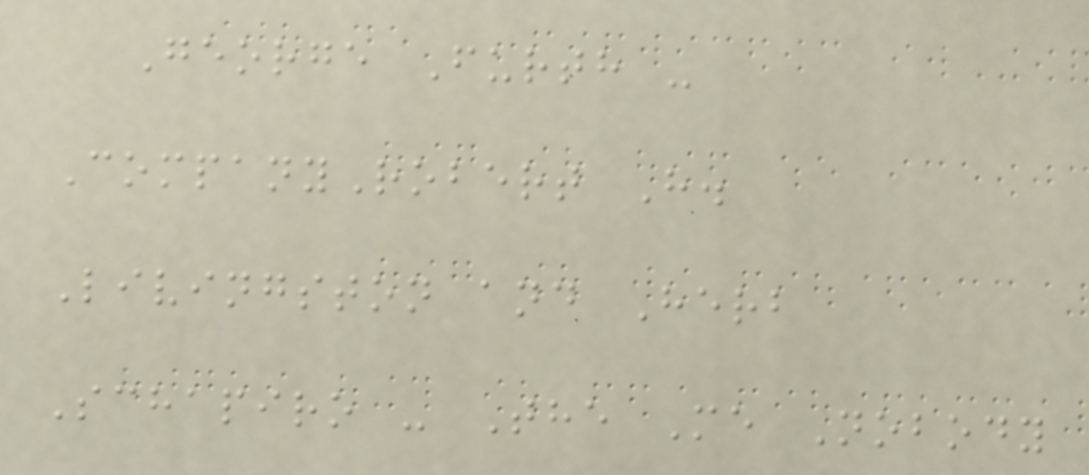George Furth -
CompanyRobert H.
Livingston and Herb
Schapiro - The Me Nobody
